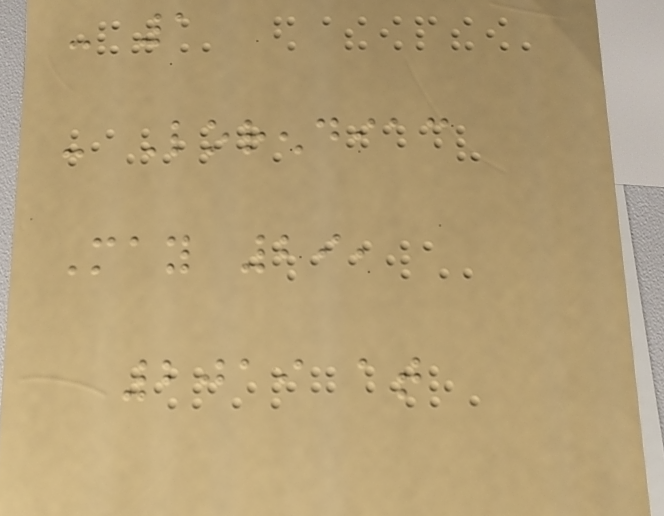- 1
- Lorendiac
May 29,
2019 at
